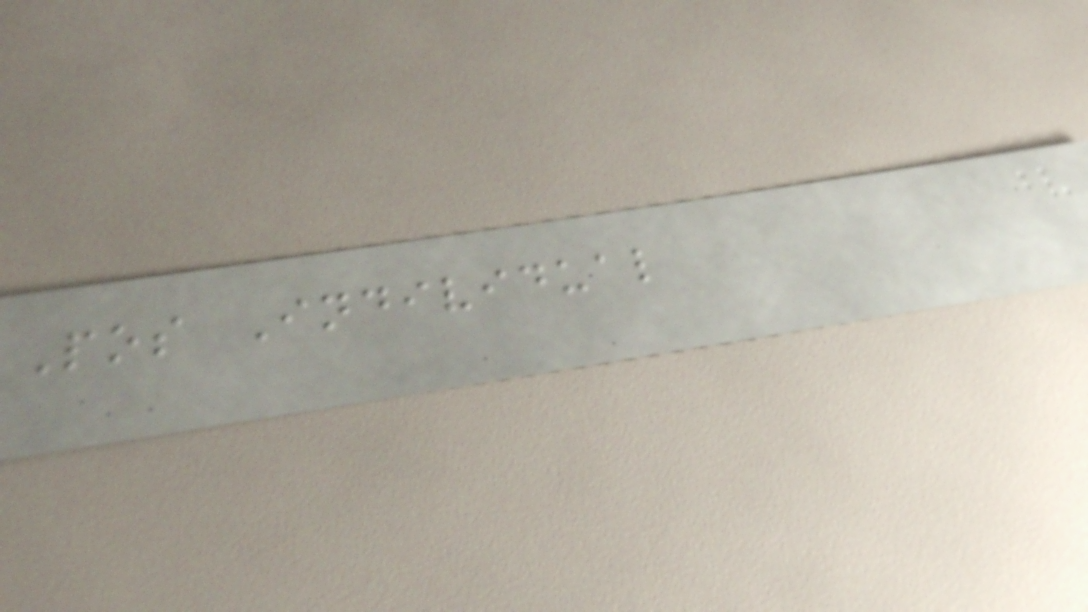Pos Individual
